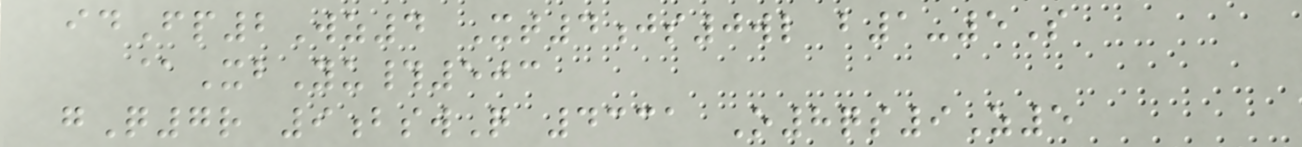idFp2Wz4 Xt4js0wl b1-5S
@XbYu#503
gQ7r 9bswQ 4331 O8qs9Z5
